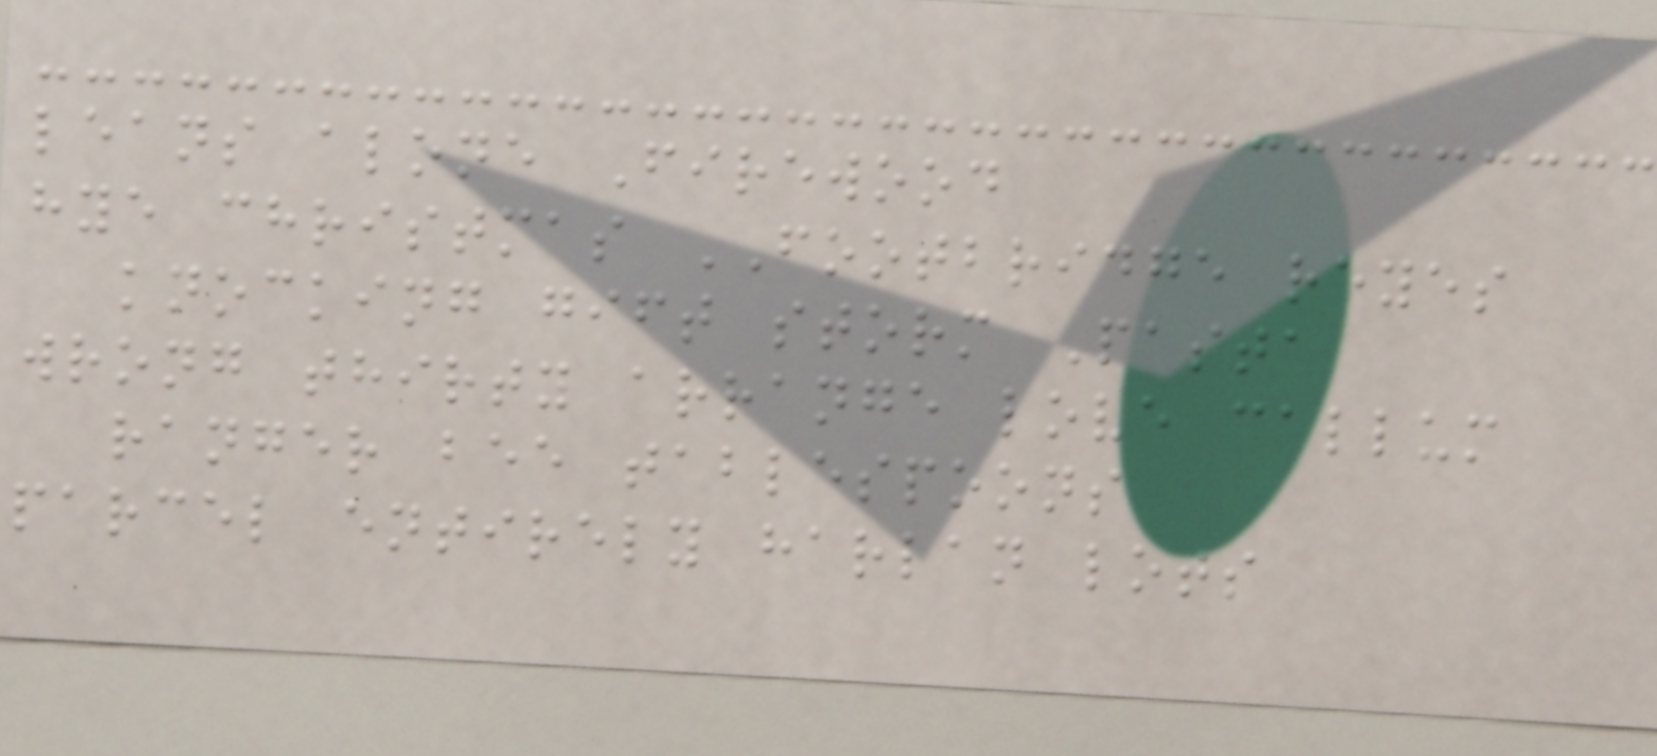leans alone Firewood
hye christmas FOOTBRIDGE reyes
knocking gift storm Pasta
wrong thirty arrange love callum
ranger bee tablespoons
parcel entirely harlan lots
